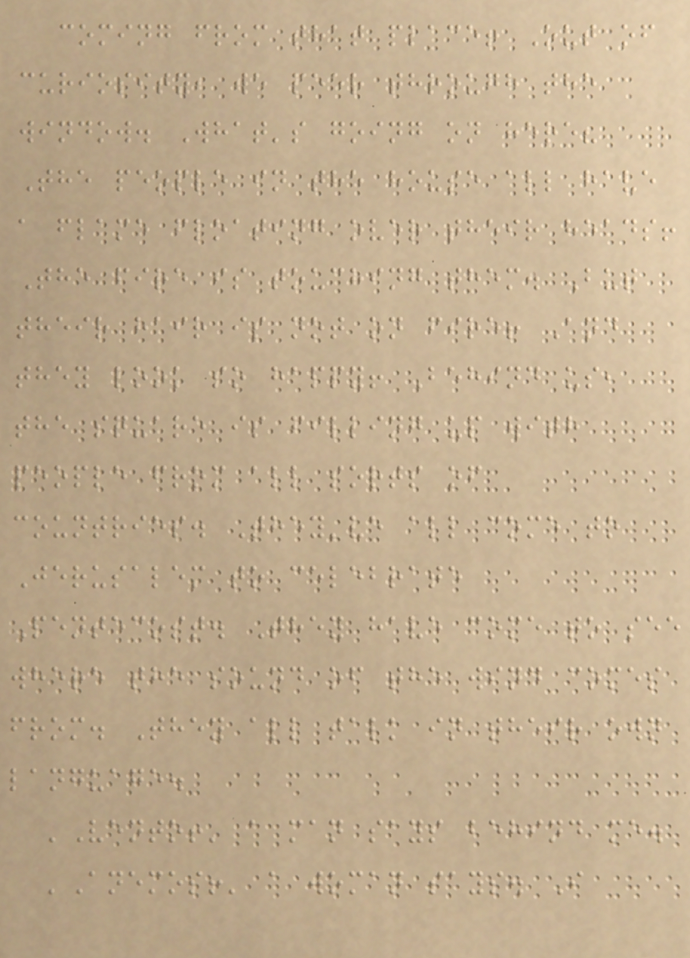coming from that place! Out of
curiosity, we peer through the
window. What's going on here?
The people in the house all have
a flame floating over their heads!
The fire is touching them. But
their hair is not on fire! And
they look so happy! Behind us,
the square is filling up with
people from all sorts of
countries. They've all come to
Jerusalem to celebrate
Pentecost. They have come to see
where the sound of the wind comes
from. They all talk in their own
language.
'Vento!' a man says behind me.
'Anemos!' a woman says. I
